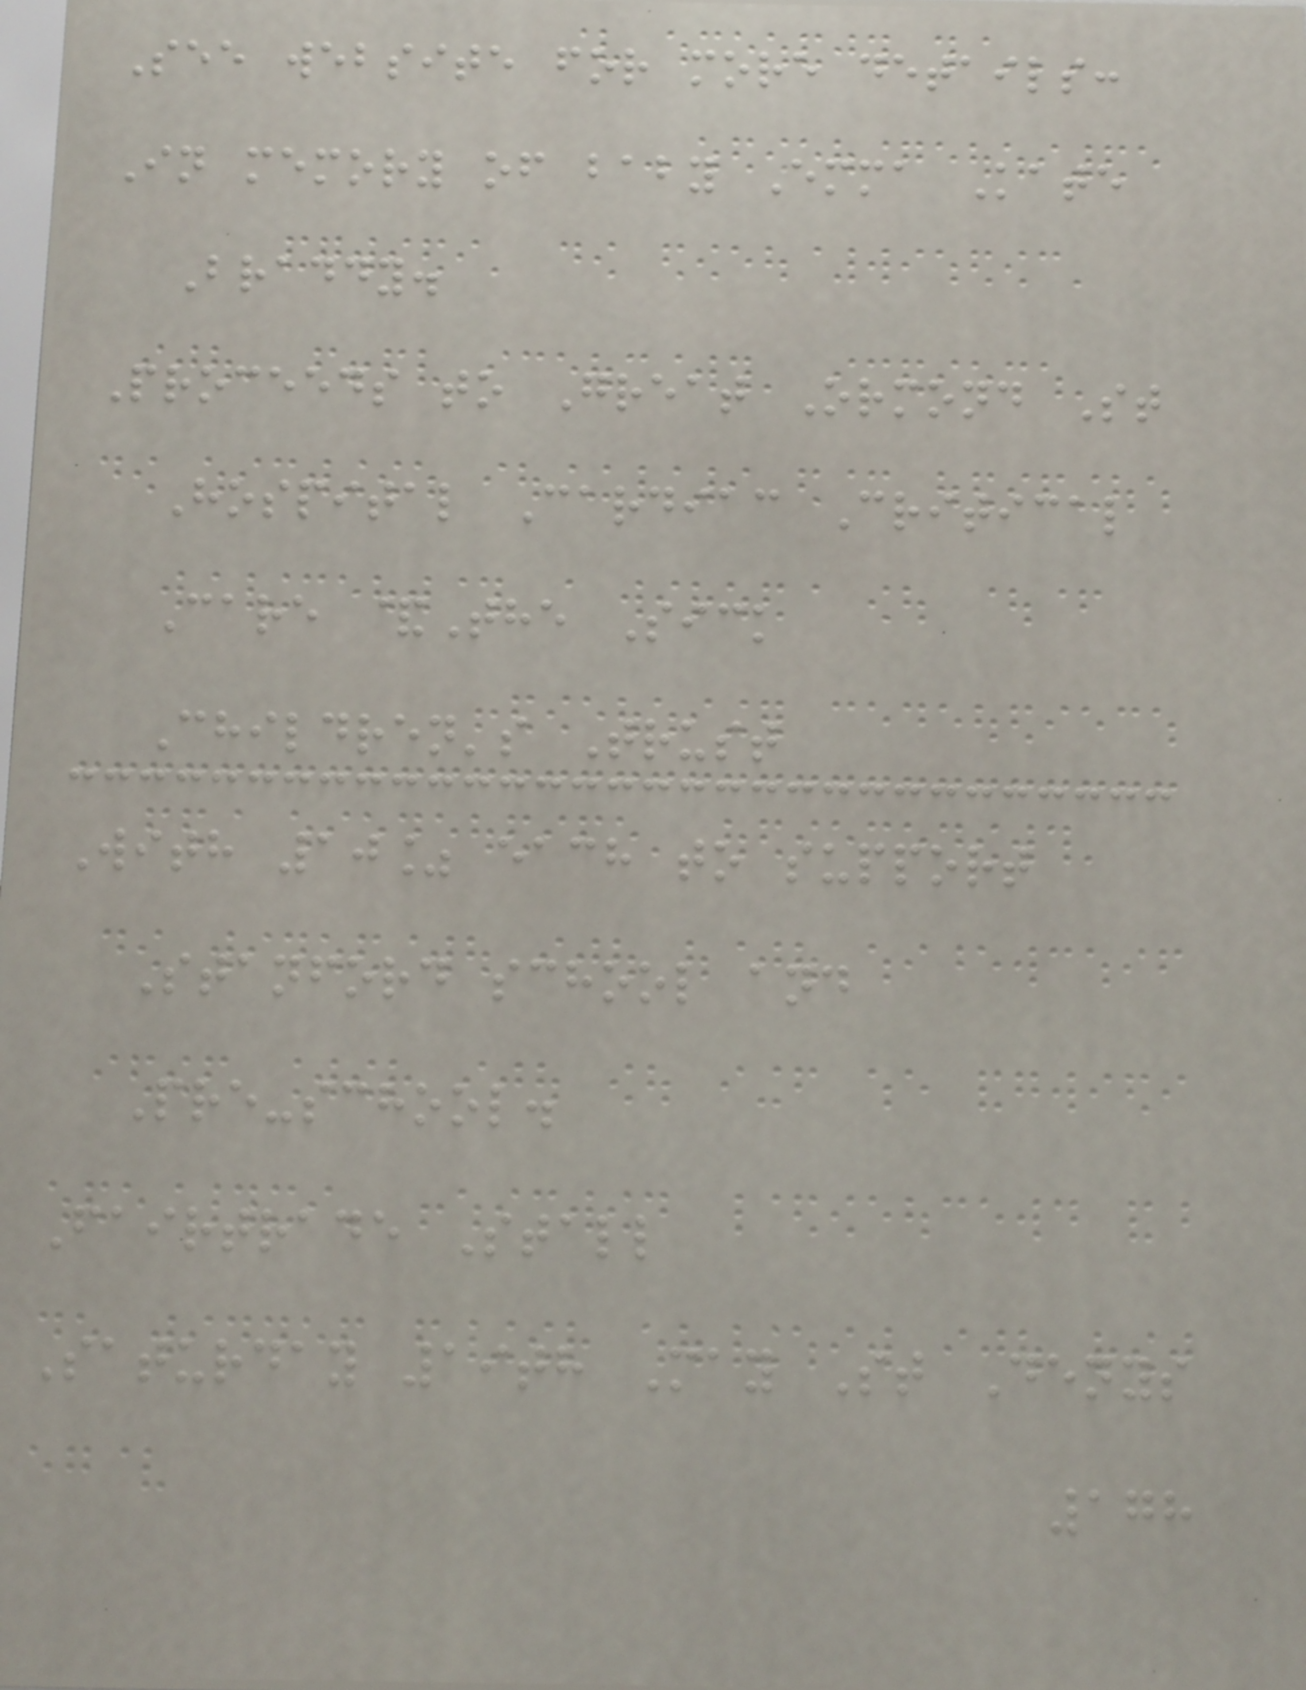See website for more details:
In memory of baby Emma Kate
Braddy.
Proceeds to Great Ormond St
Hospital Cardiac Critical
Care &The Sick
Children's Trust
With 10% each to support
Stanford school and
Pre-school.
Fairtrade Stall
Saturday 19th May St Denys
178
